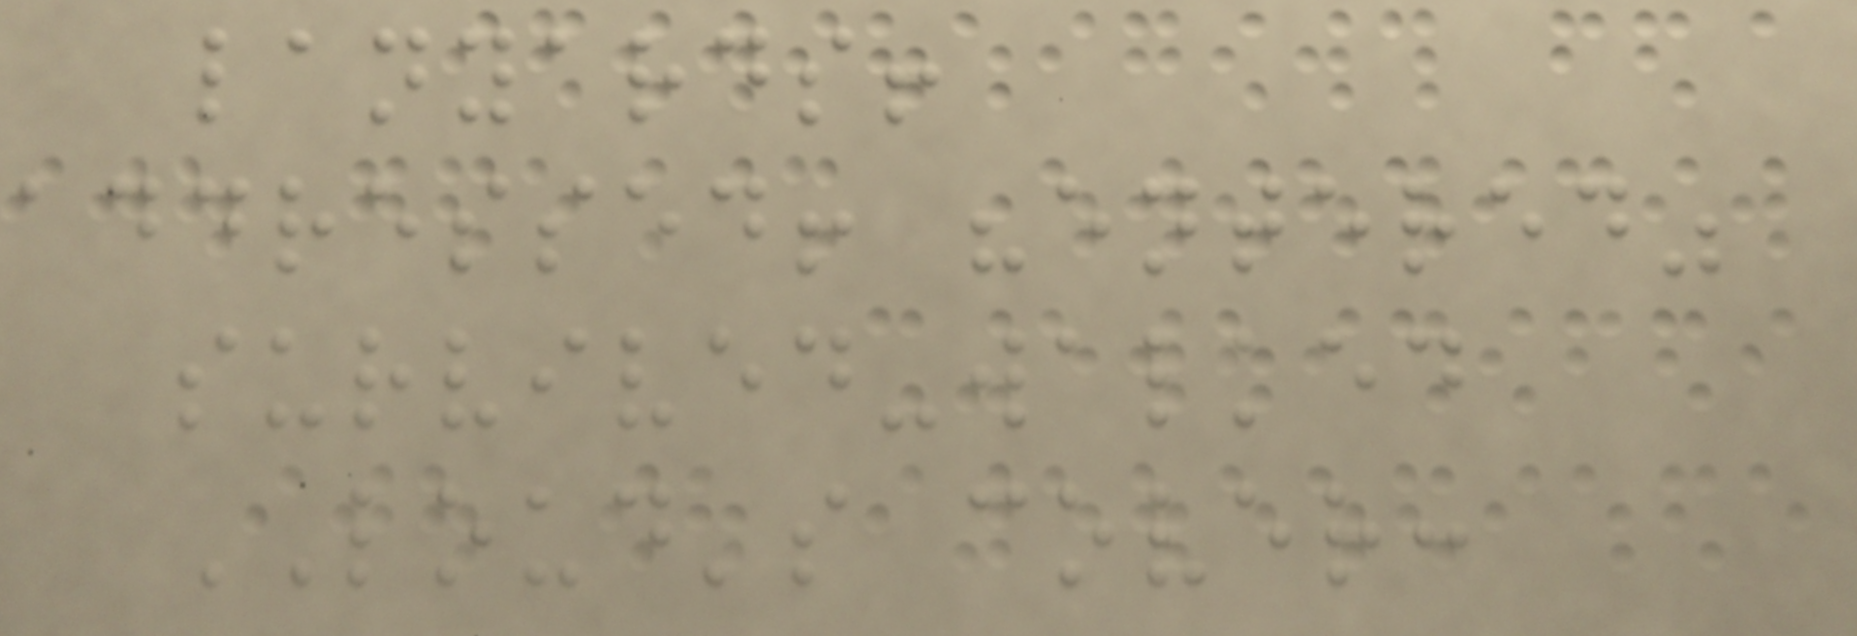lanyards!
addressed! "entered"
survived-walked
LOUD's cover:
